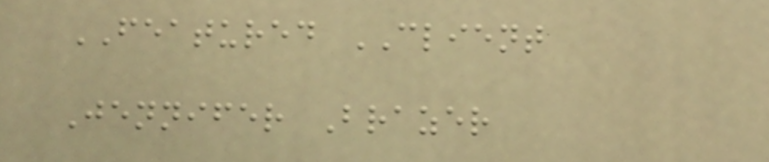FEATURED CLIENT
Jennifer Brazer
